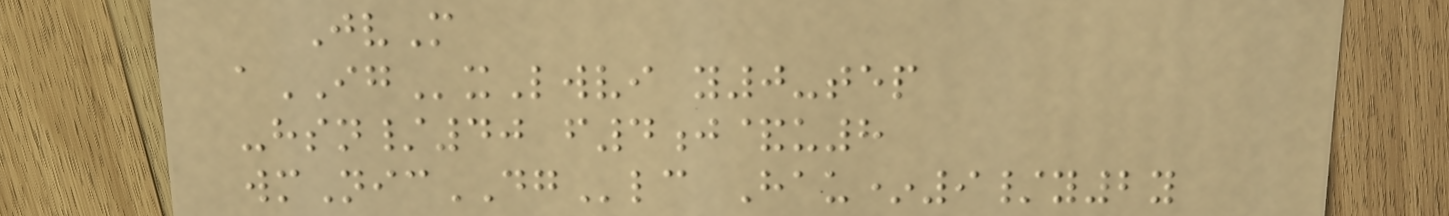JvM
aIGxLwvi y0-tep
-hsn/40 f4j&u8
wmNicDGlc Hau*9/y2y
